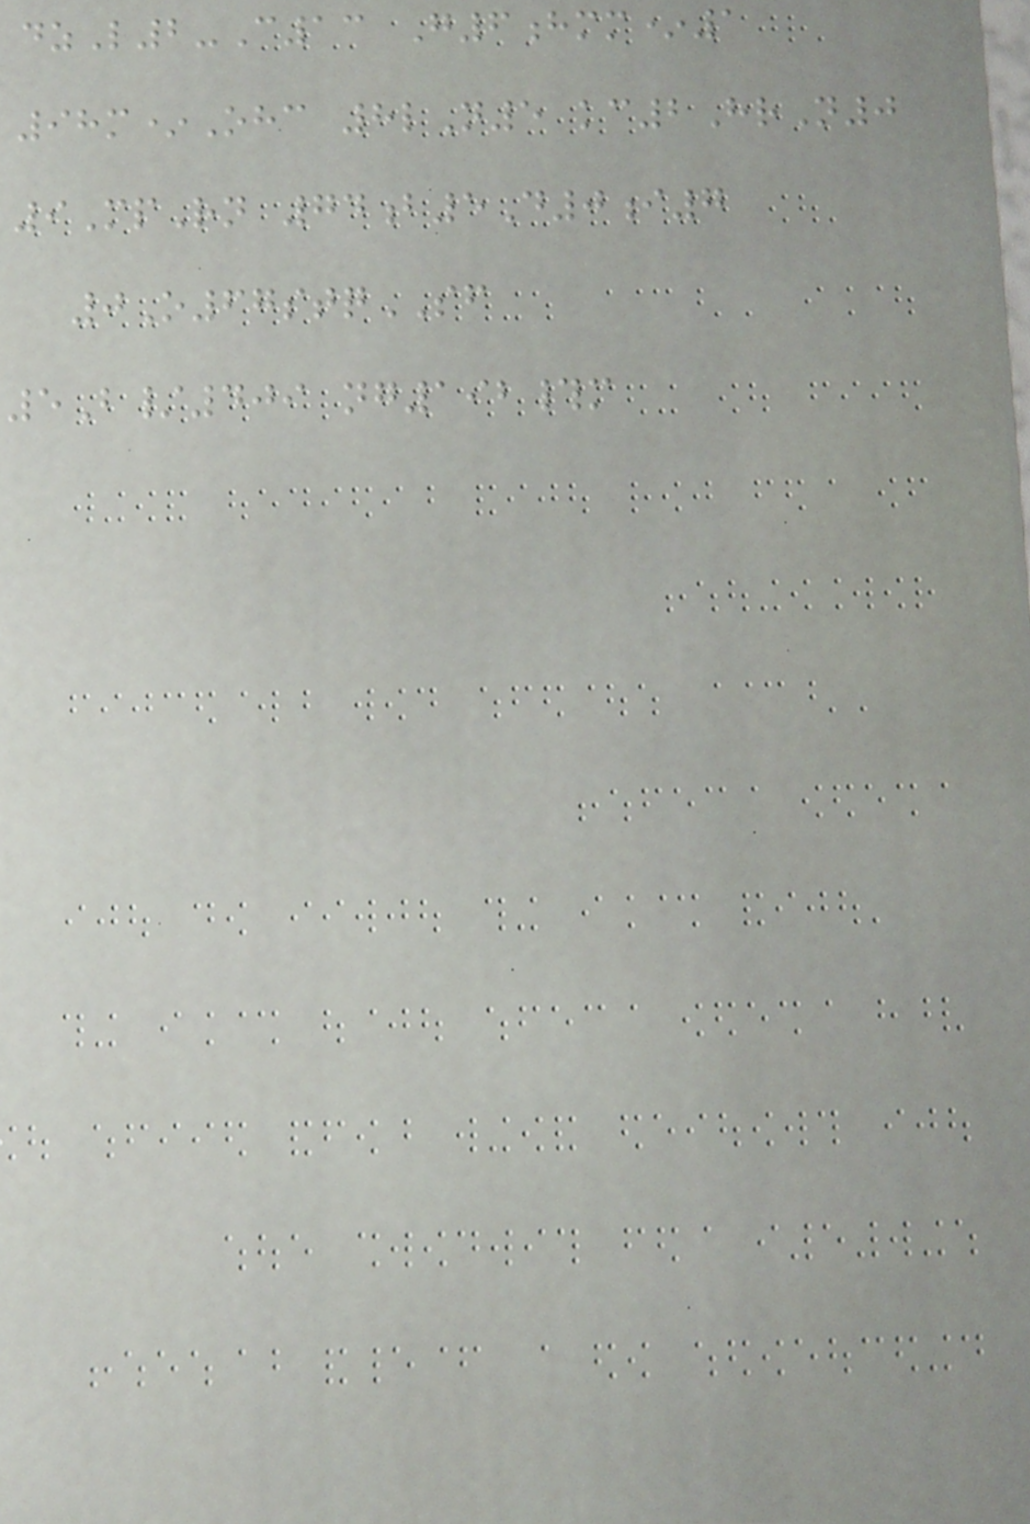dzL2-C13 G6hmm*1
98m*Ohc 8lN5 kc2HrN0
9MpRn 74b5D0i7
0O67stqSF
5B/409 ng192#m
